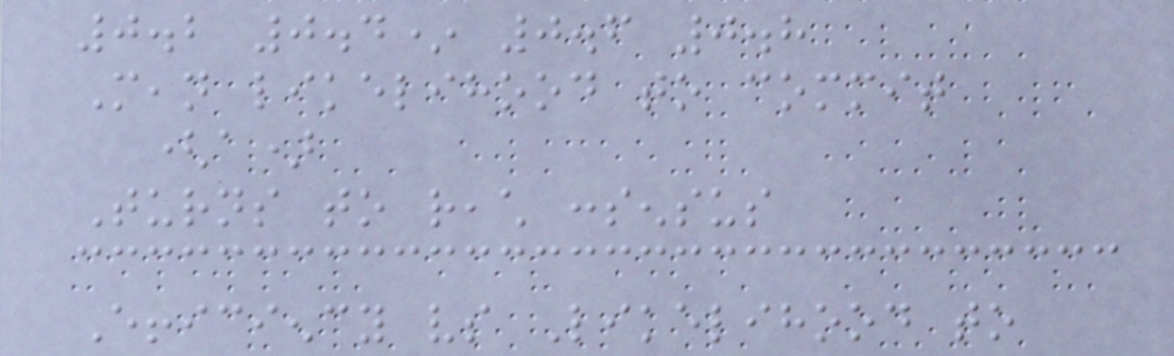0.2 0.4* 0.6 0.8
Mean likelihood to commit
(a)
Turns to reach consensus
Efficiency vs Likelihood to
